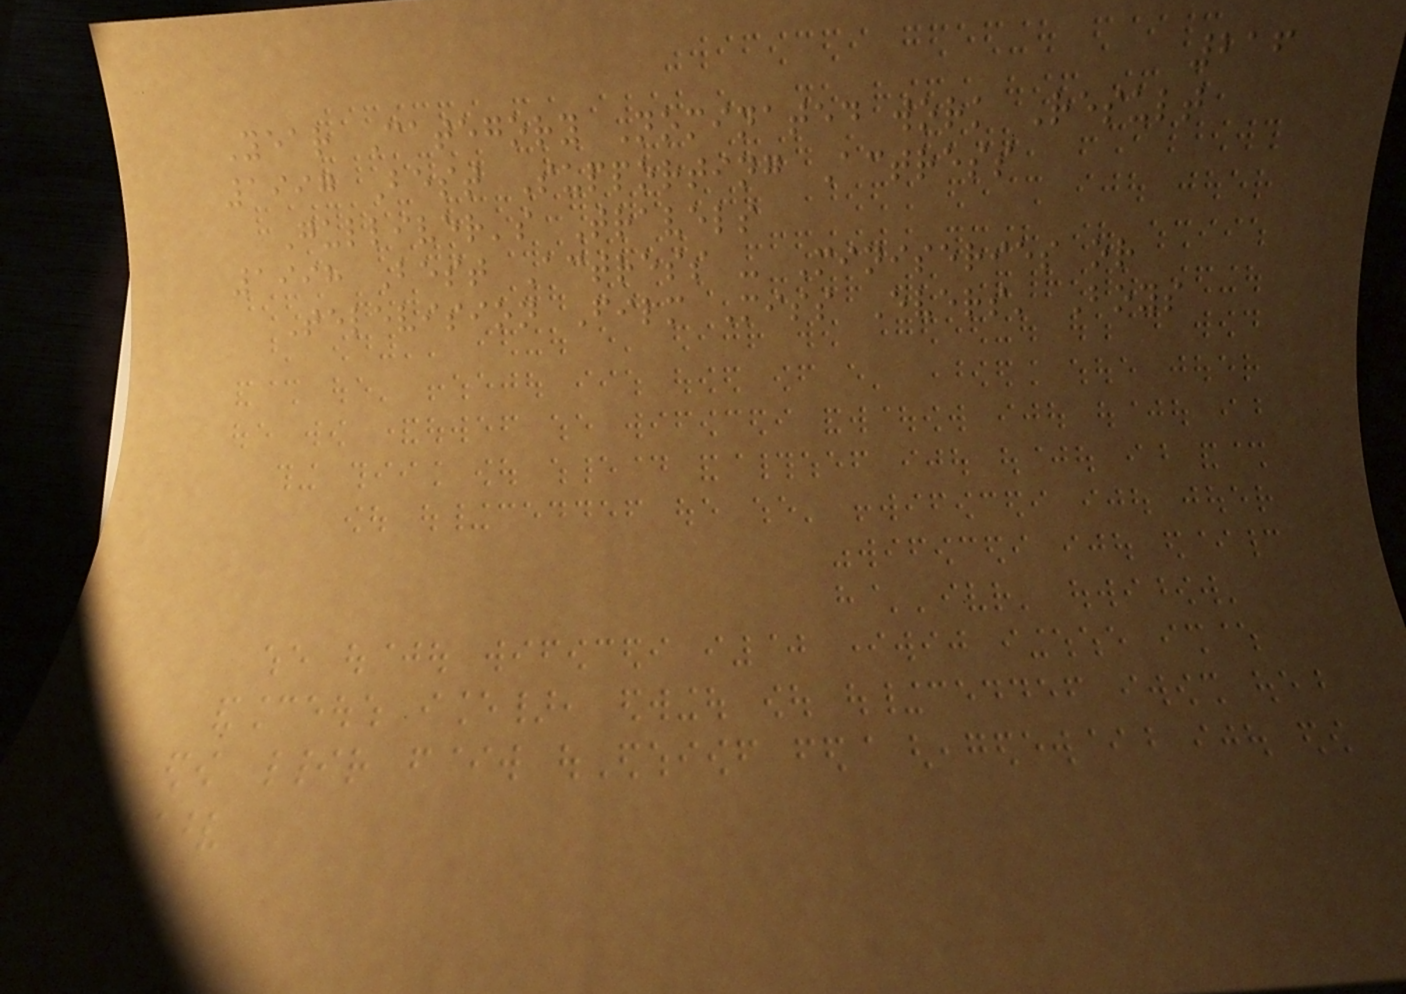216
Year Category Nominated work Result
1997 Best Supporting Actress
Gulliver's Travels
1998 Best Actress - Miniseries or
Television Film Miss Evers' Boys
